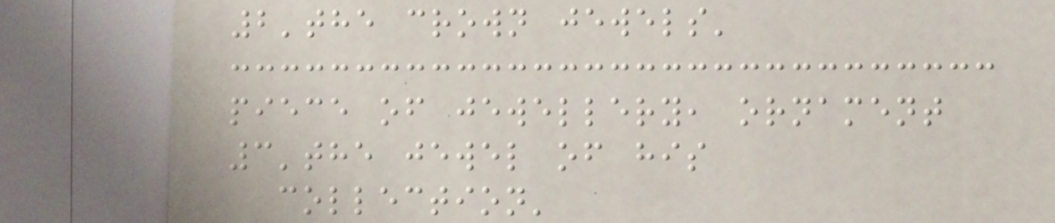2'the crown jewels'
piece of jewellery, ornament
3'the jewel of his
collection'
